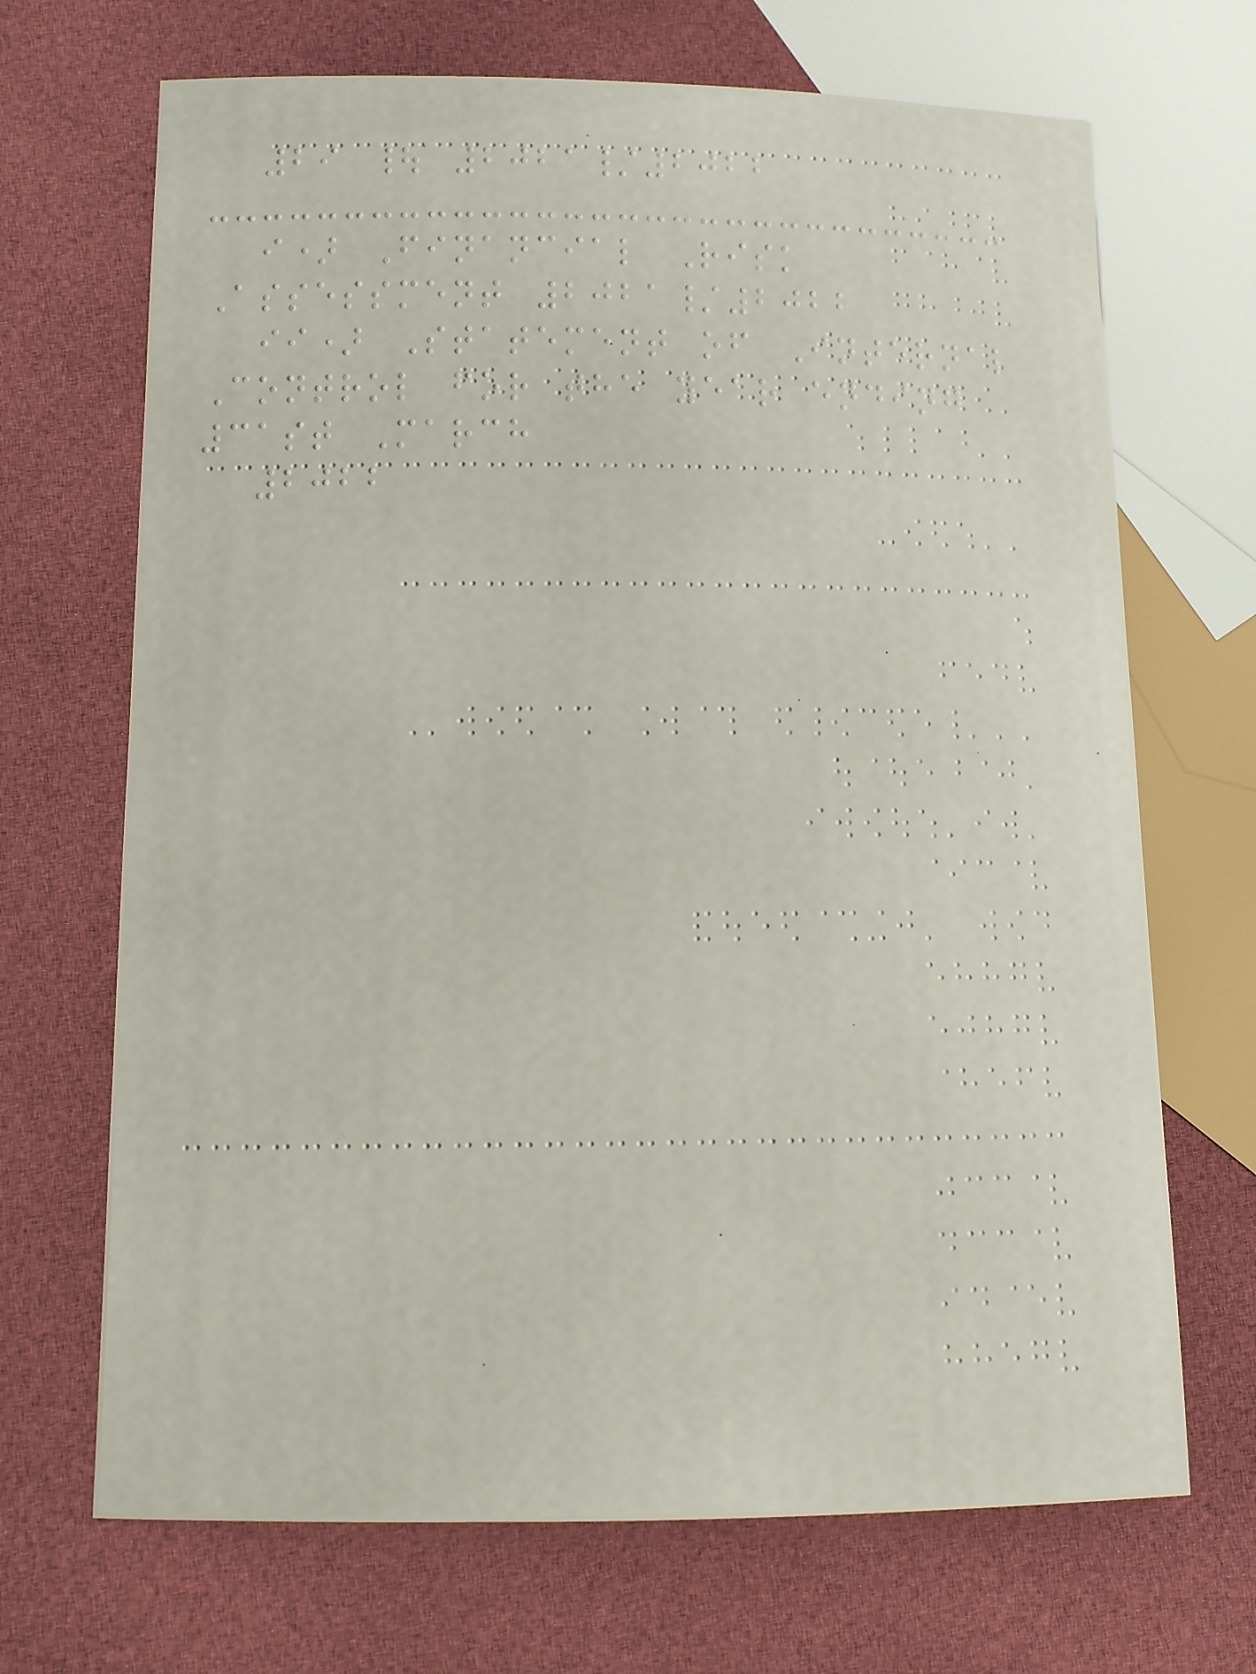29 | 2021/2022
i) Financial Risk
Assessment 2021/2022
ii) Statement of Internal
Control for the year ending
31st March
2022
